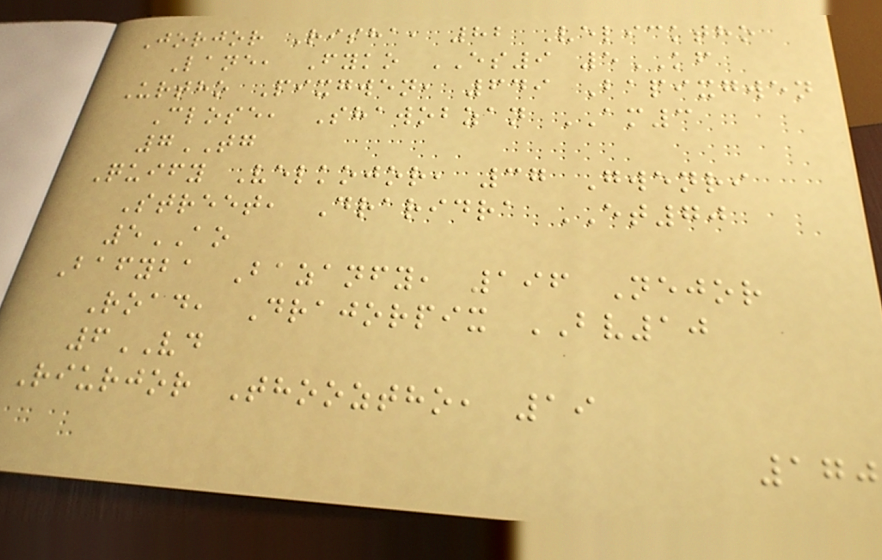Jorjor Risha, 82 Velicktho
Lane, Fyko ES9 5KF
Urtho Pixgwen, 649 Bapixgwen
Close, Shawobzan AM3
7TG
Quify Velkojor, 37 Gwenri
Street, Draridra ET70
5AO
Bafyba Bazanfy, 196 Nejor
Road, Drajorpix BV10
6VD
Riurjor Thooztho, 19
170
